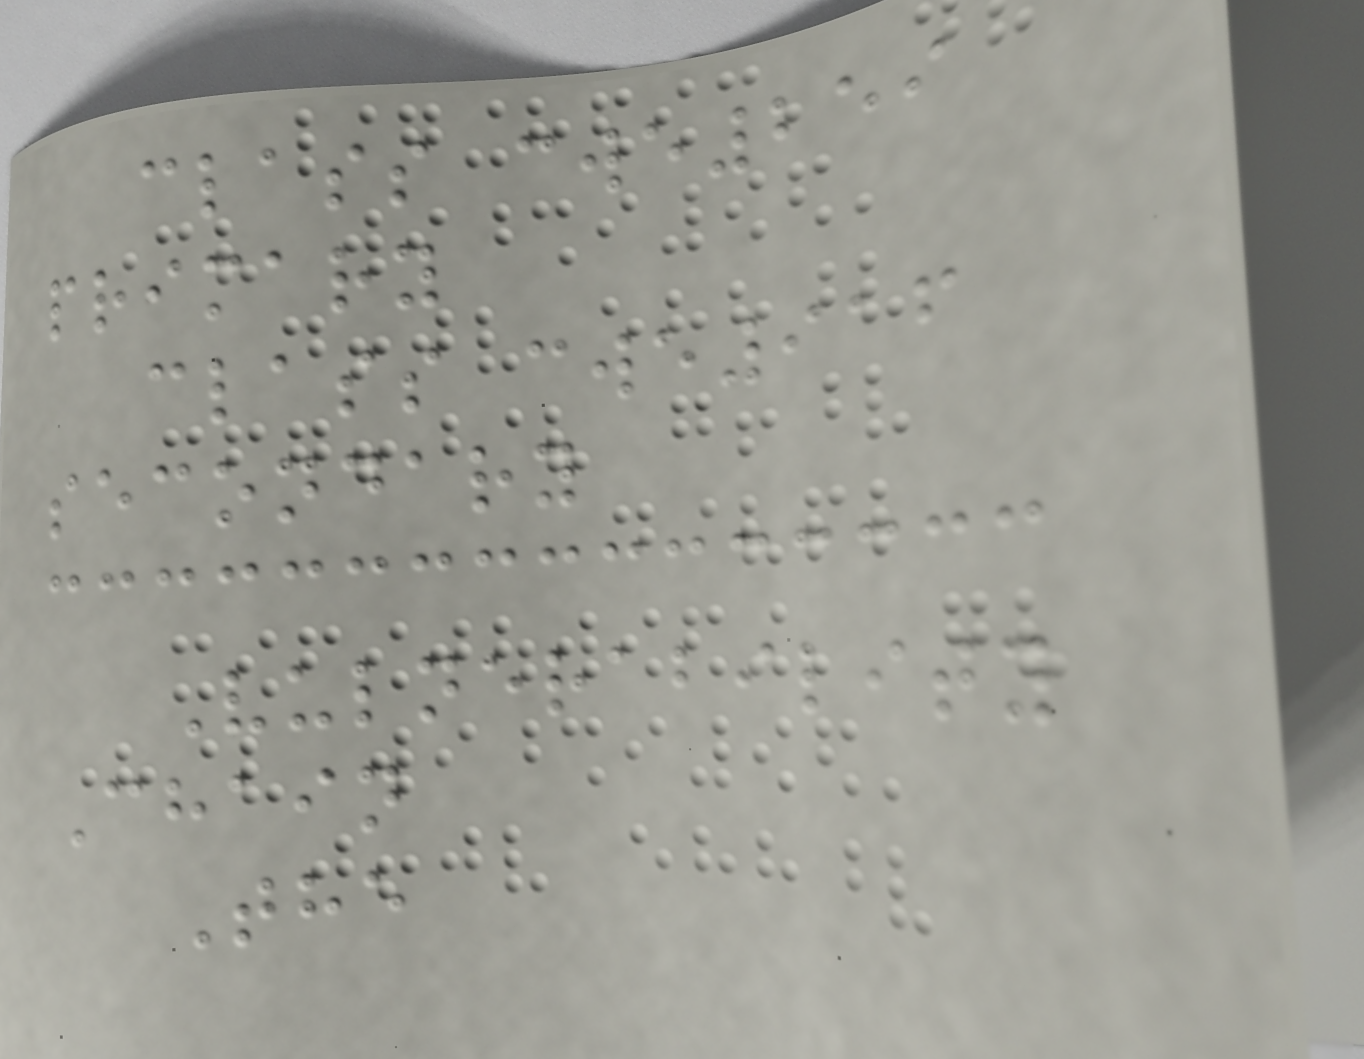class cwe259
primary
class cwe916
secondary
Vulnerability
Chain
The
